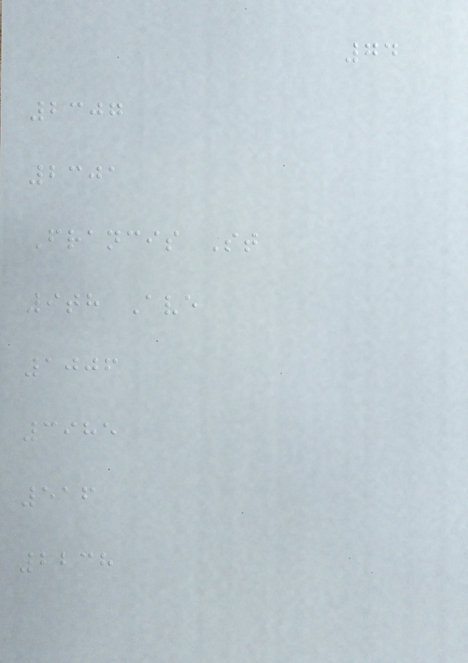74
2307
2301
Francis St
9th Ave
1006
3985
516
2238
